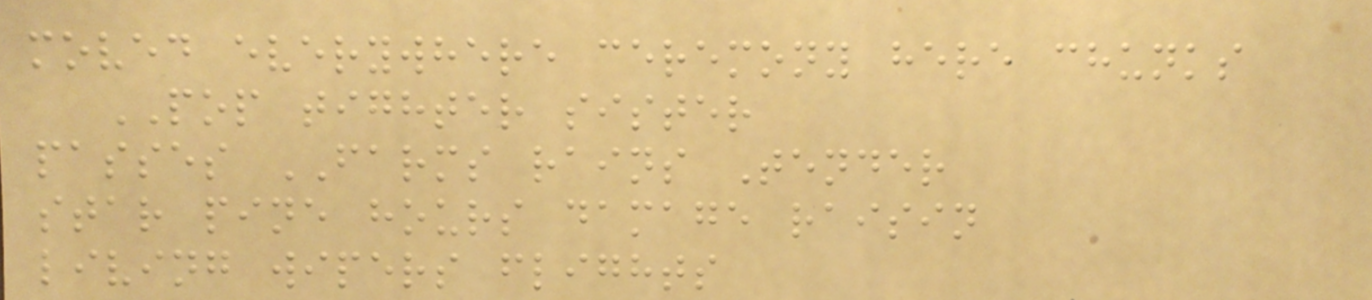moved everywhere ceremony here chunks
POP tighter sister
passes FARMS rains Tender
star pine hours damage raisin
living wipers flights
